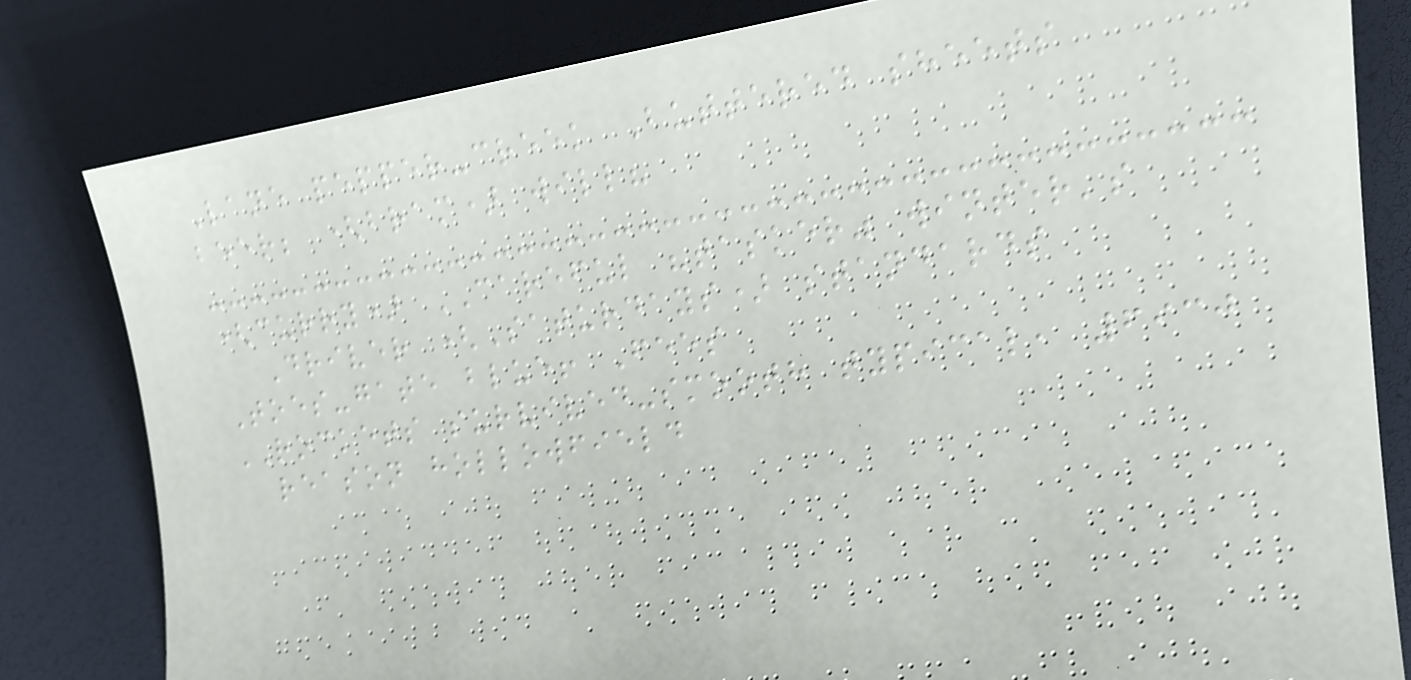Lane pepper-creek Buttered sheets
beer; (bram) will?
(curry) CAREFUL "tasker" winter's
Driver (Saturdays) standards
Toes-gate blue! Fees
ROCKETS survived-smooth typical, 6930
reason hollowfield
